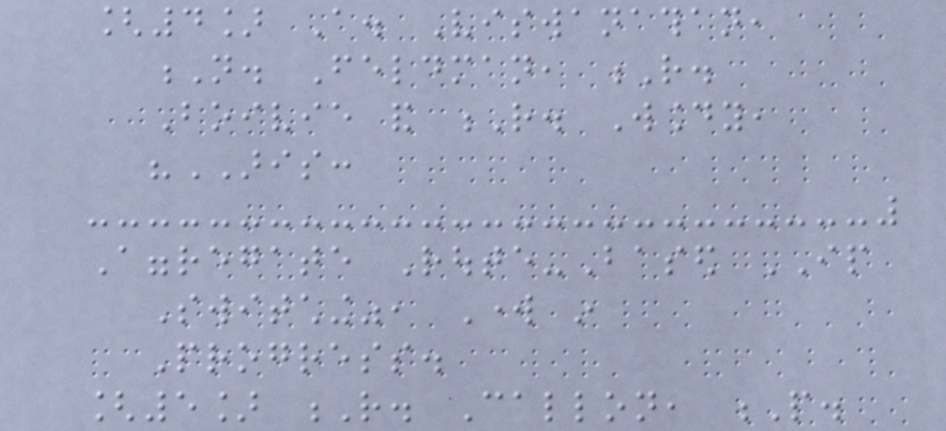[4] A. Viswanathan,
N. Feldman, R.
Boivie and R. Woundy,
"ARIS:
Aggregate Route-Based IP
Switching", Work in
Progress.
[5] R. Callon, P.
